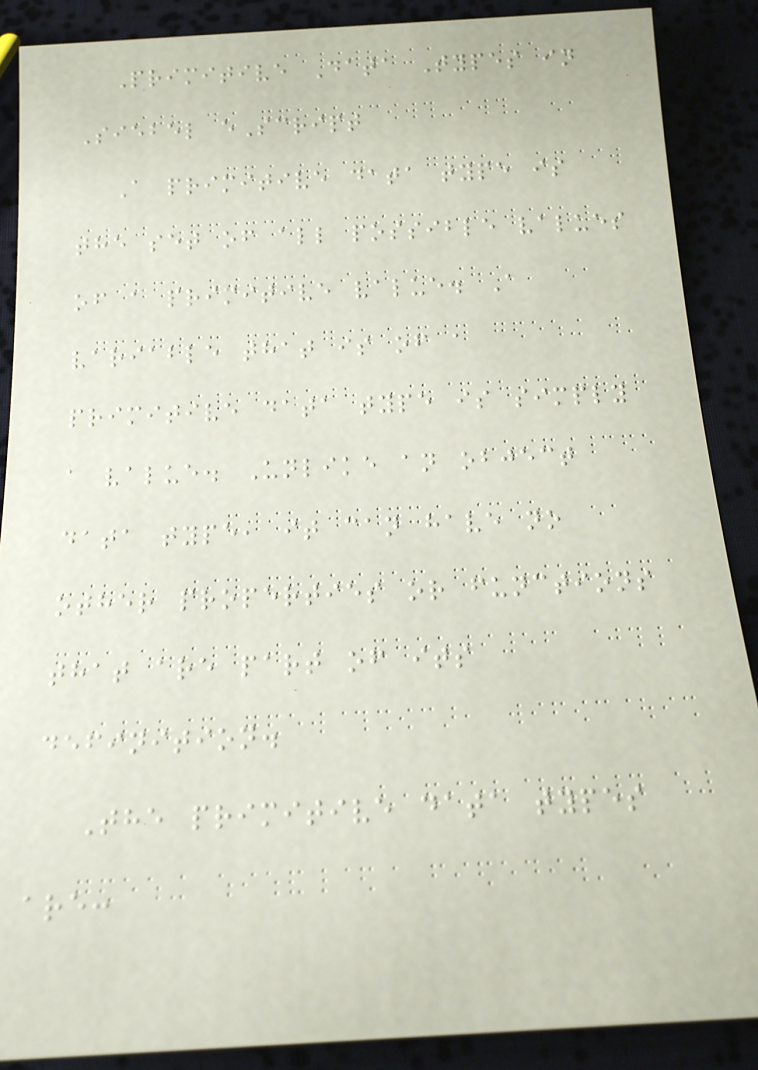Primitive Data Types in
Siebel eScript
A primitive data type is
the set of all possible values
of a primitive value. A
variable that is of a
primitive data type is simply
a value. Unlike an object
data type, it can have no
other properties or functions
that are part of its
definition.
The primitive data types
are:
